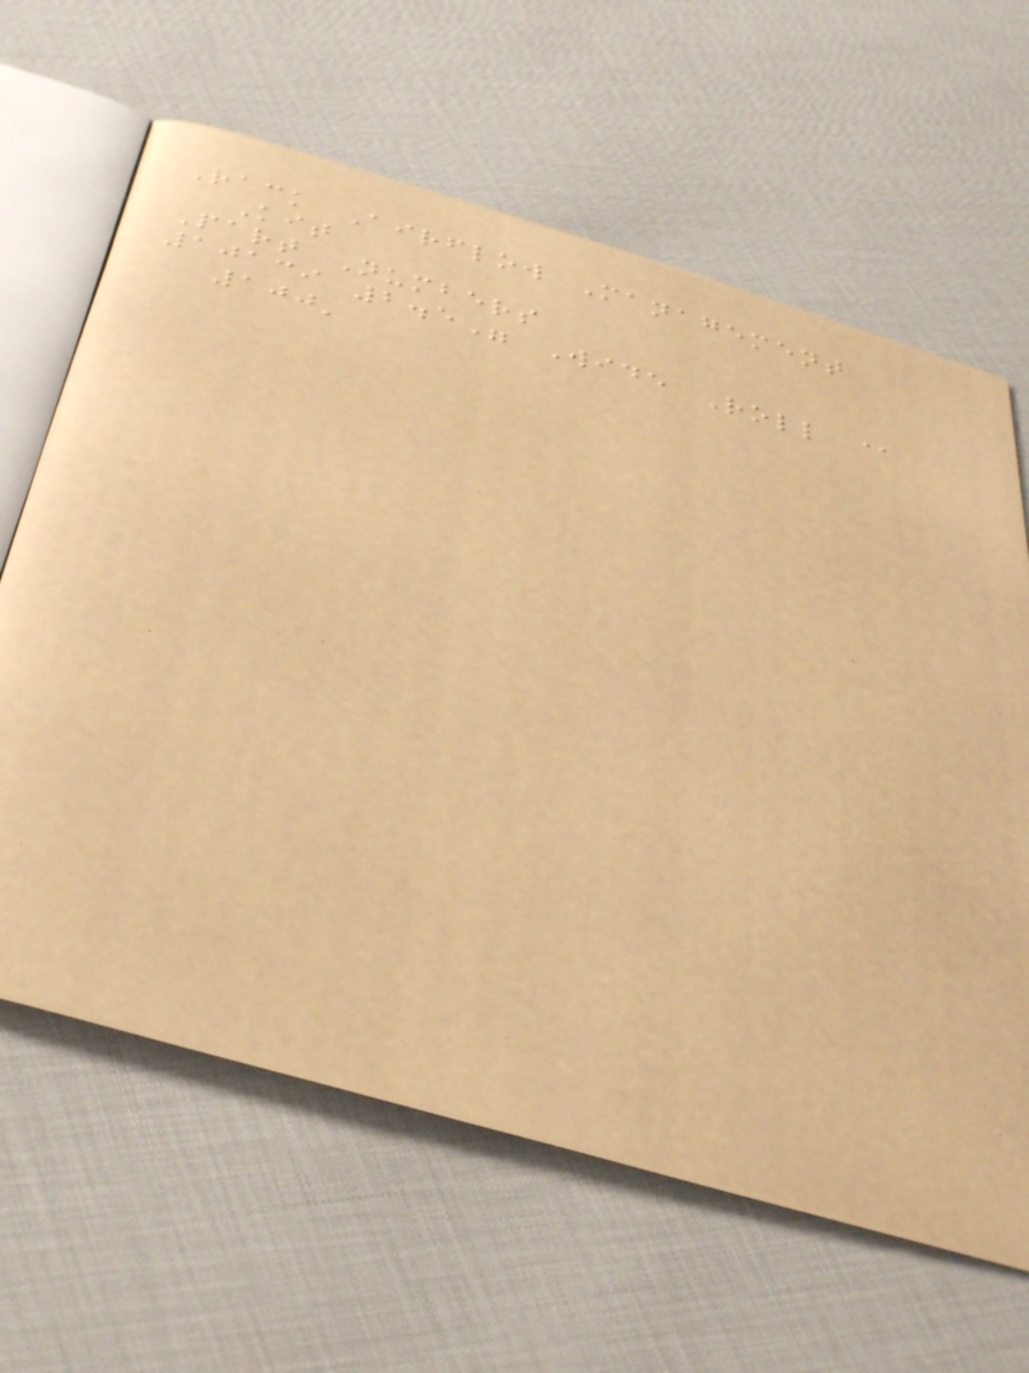Rack Airflow Management
Kit
Part Numbers
10139 2.5" Wide Roll @
100'
